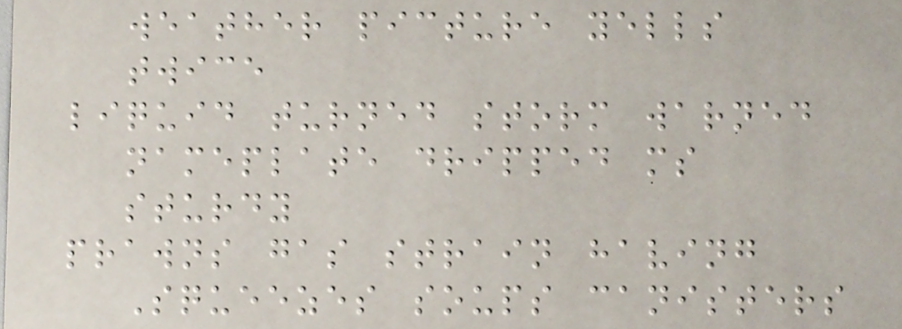weather picture yells
twice
liquid turned storm warned
nameplate dripped ms
sturdy
prawns gas strain having
Squeezes soups canisters
